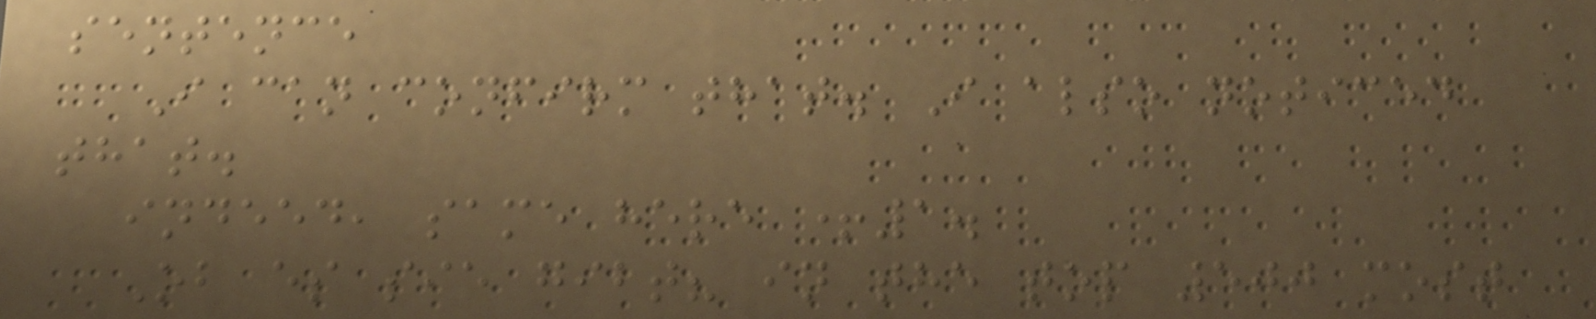sentence
I can confirm that. I also noticed
that.
indeed, same here +1.
Ob es sie gibt? in the top 500 most
